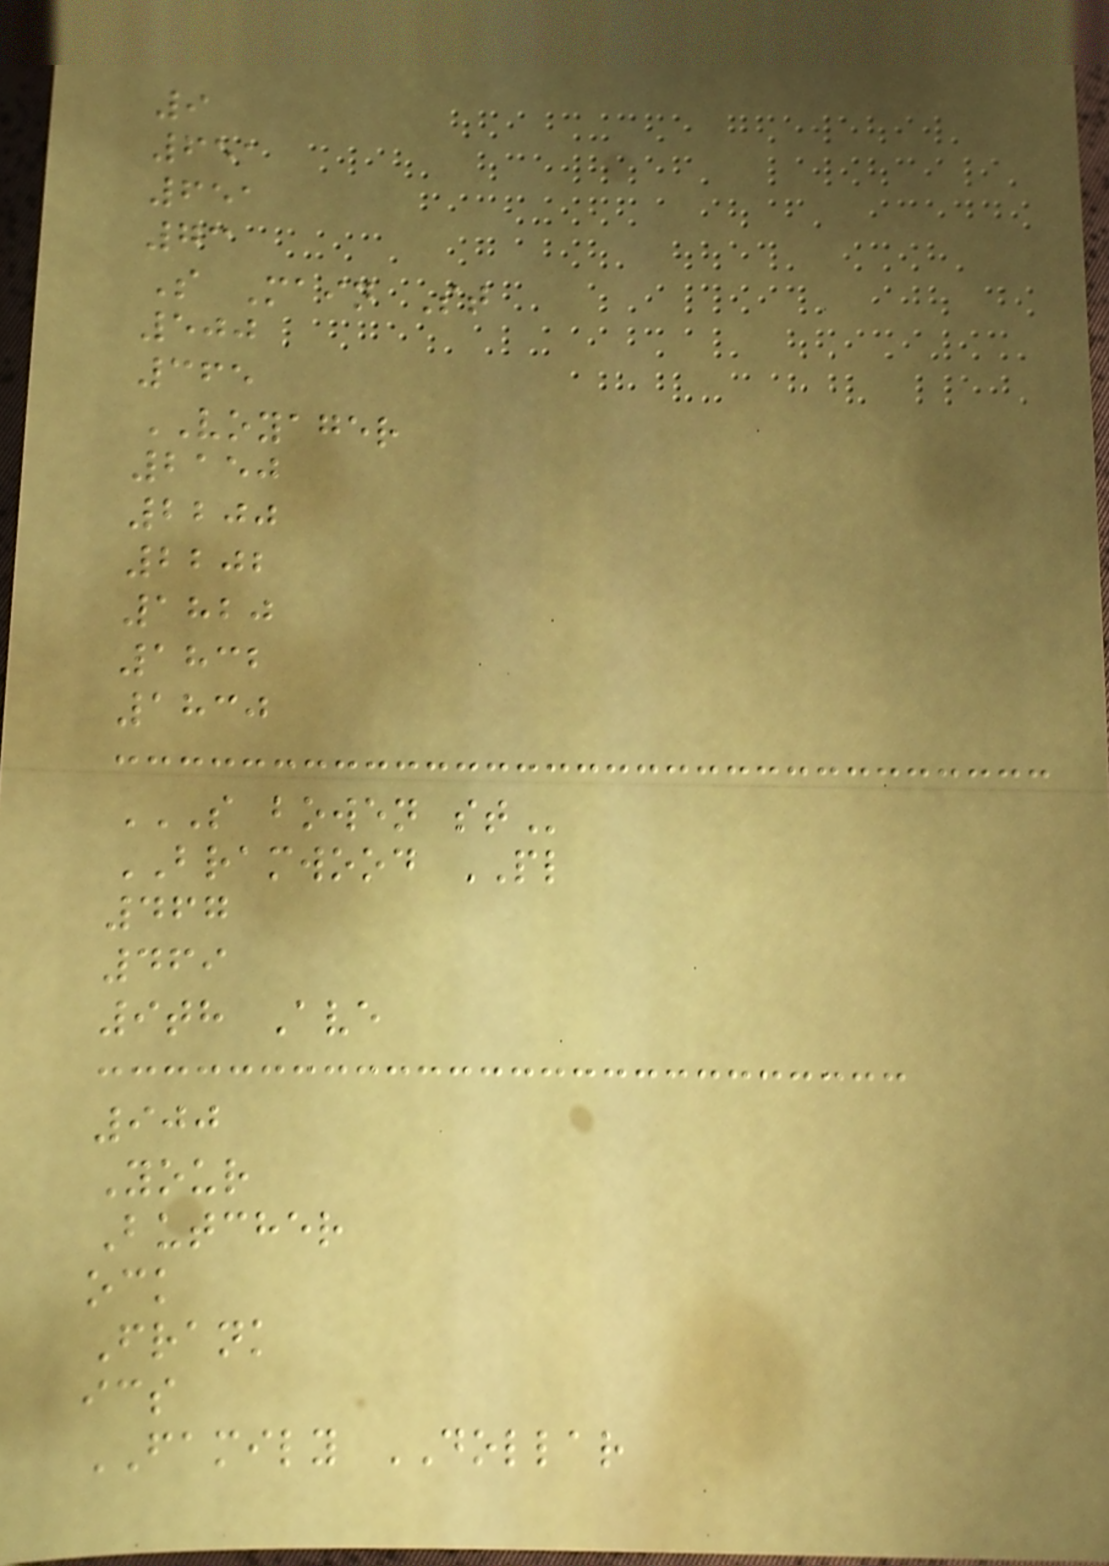9
651
651
73
S Main St
500
365
VOYAGER
2150
2200
2202
1820
1832
1830
S BOWEN ST
BRAMWOOD PL
467
469
9th Ave
900
Your
Butcher
ock
Frank
ics
FAMILY DOLLAR
